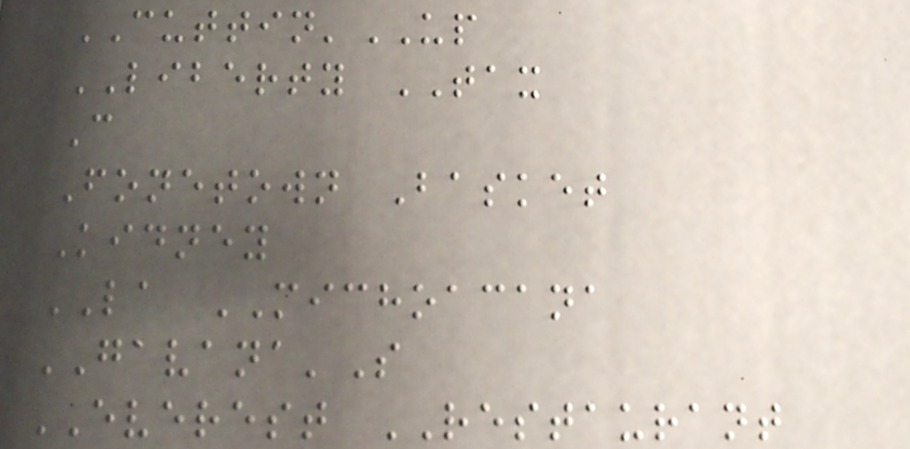CUTTIN'UP
LIBERTY TAX
C
Fonetown Basket
Kidney
LA MICHOACANA
GAVANA'S
EVEREST RESTAURANT
